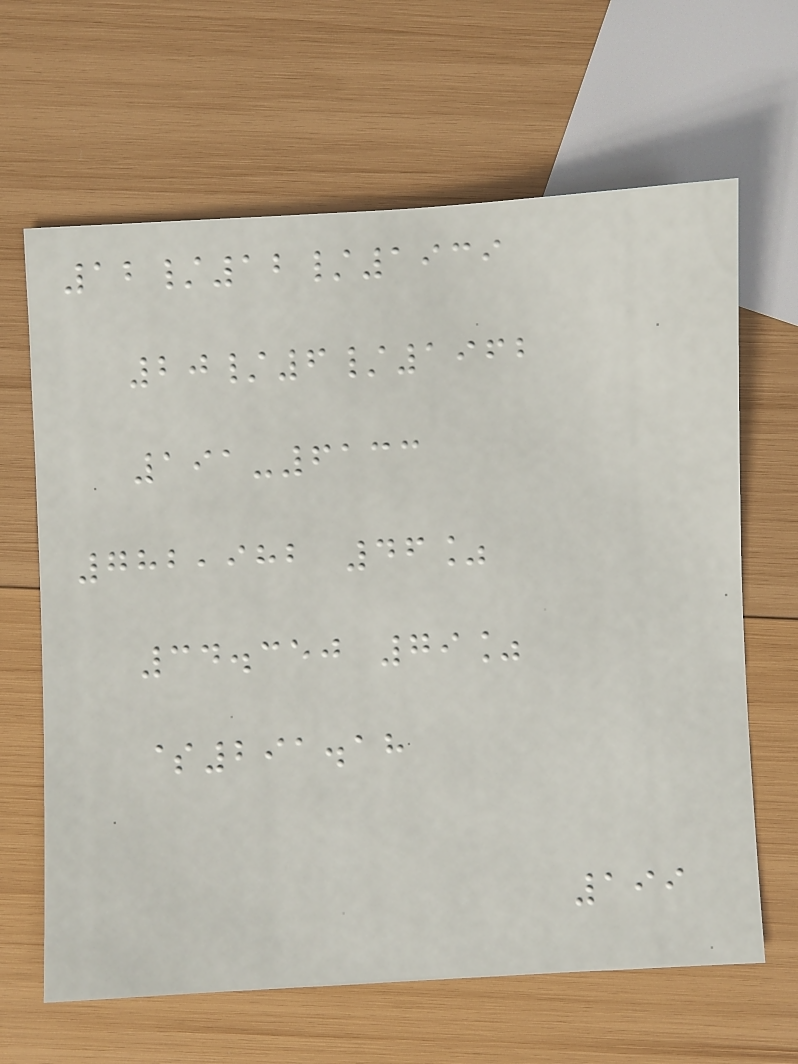12/12/1939
20/6/1962
191-6133
782,982 46%
34.350 79%
$291.18
199
